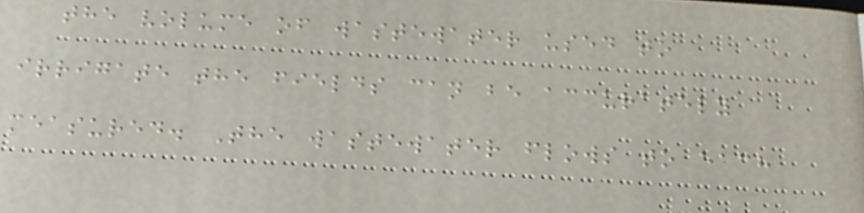the volume of wastewater used to
irrigate the fields can be accurately
measured. The wastewater flows to each
